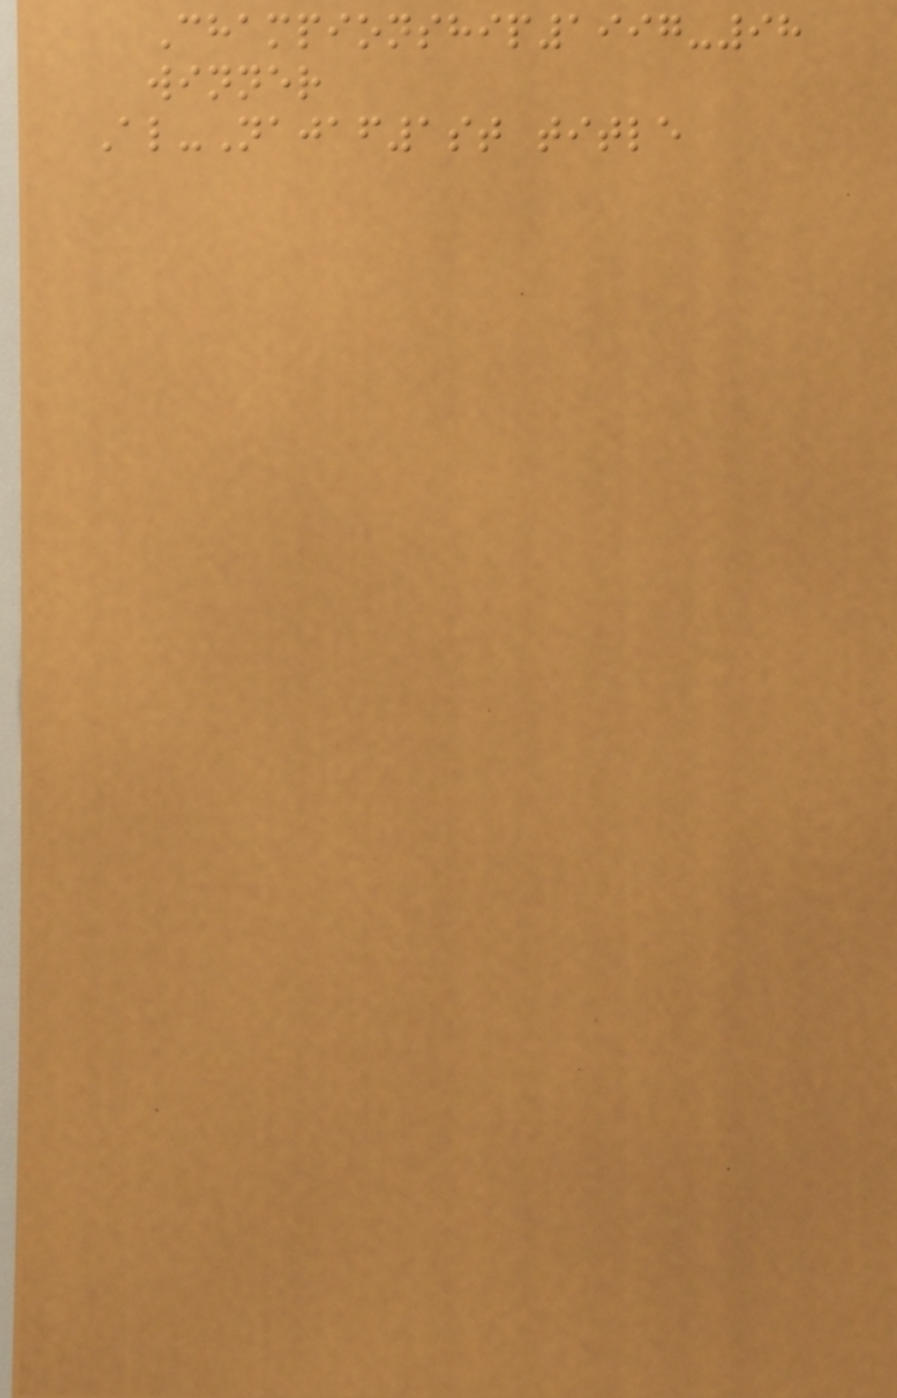Championship1997-98
winner
Al-Najaf1st title
